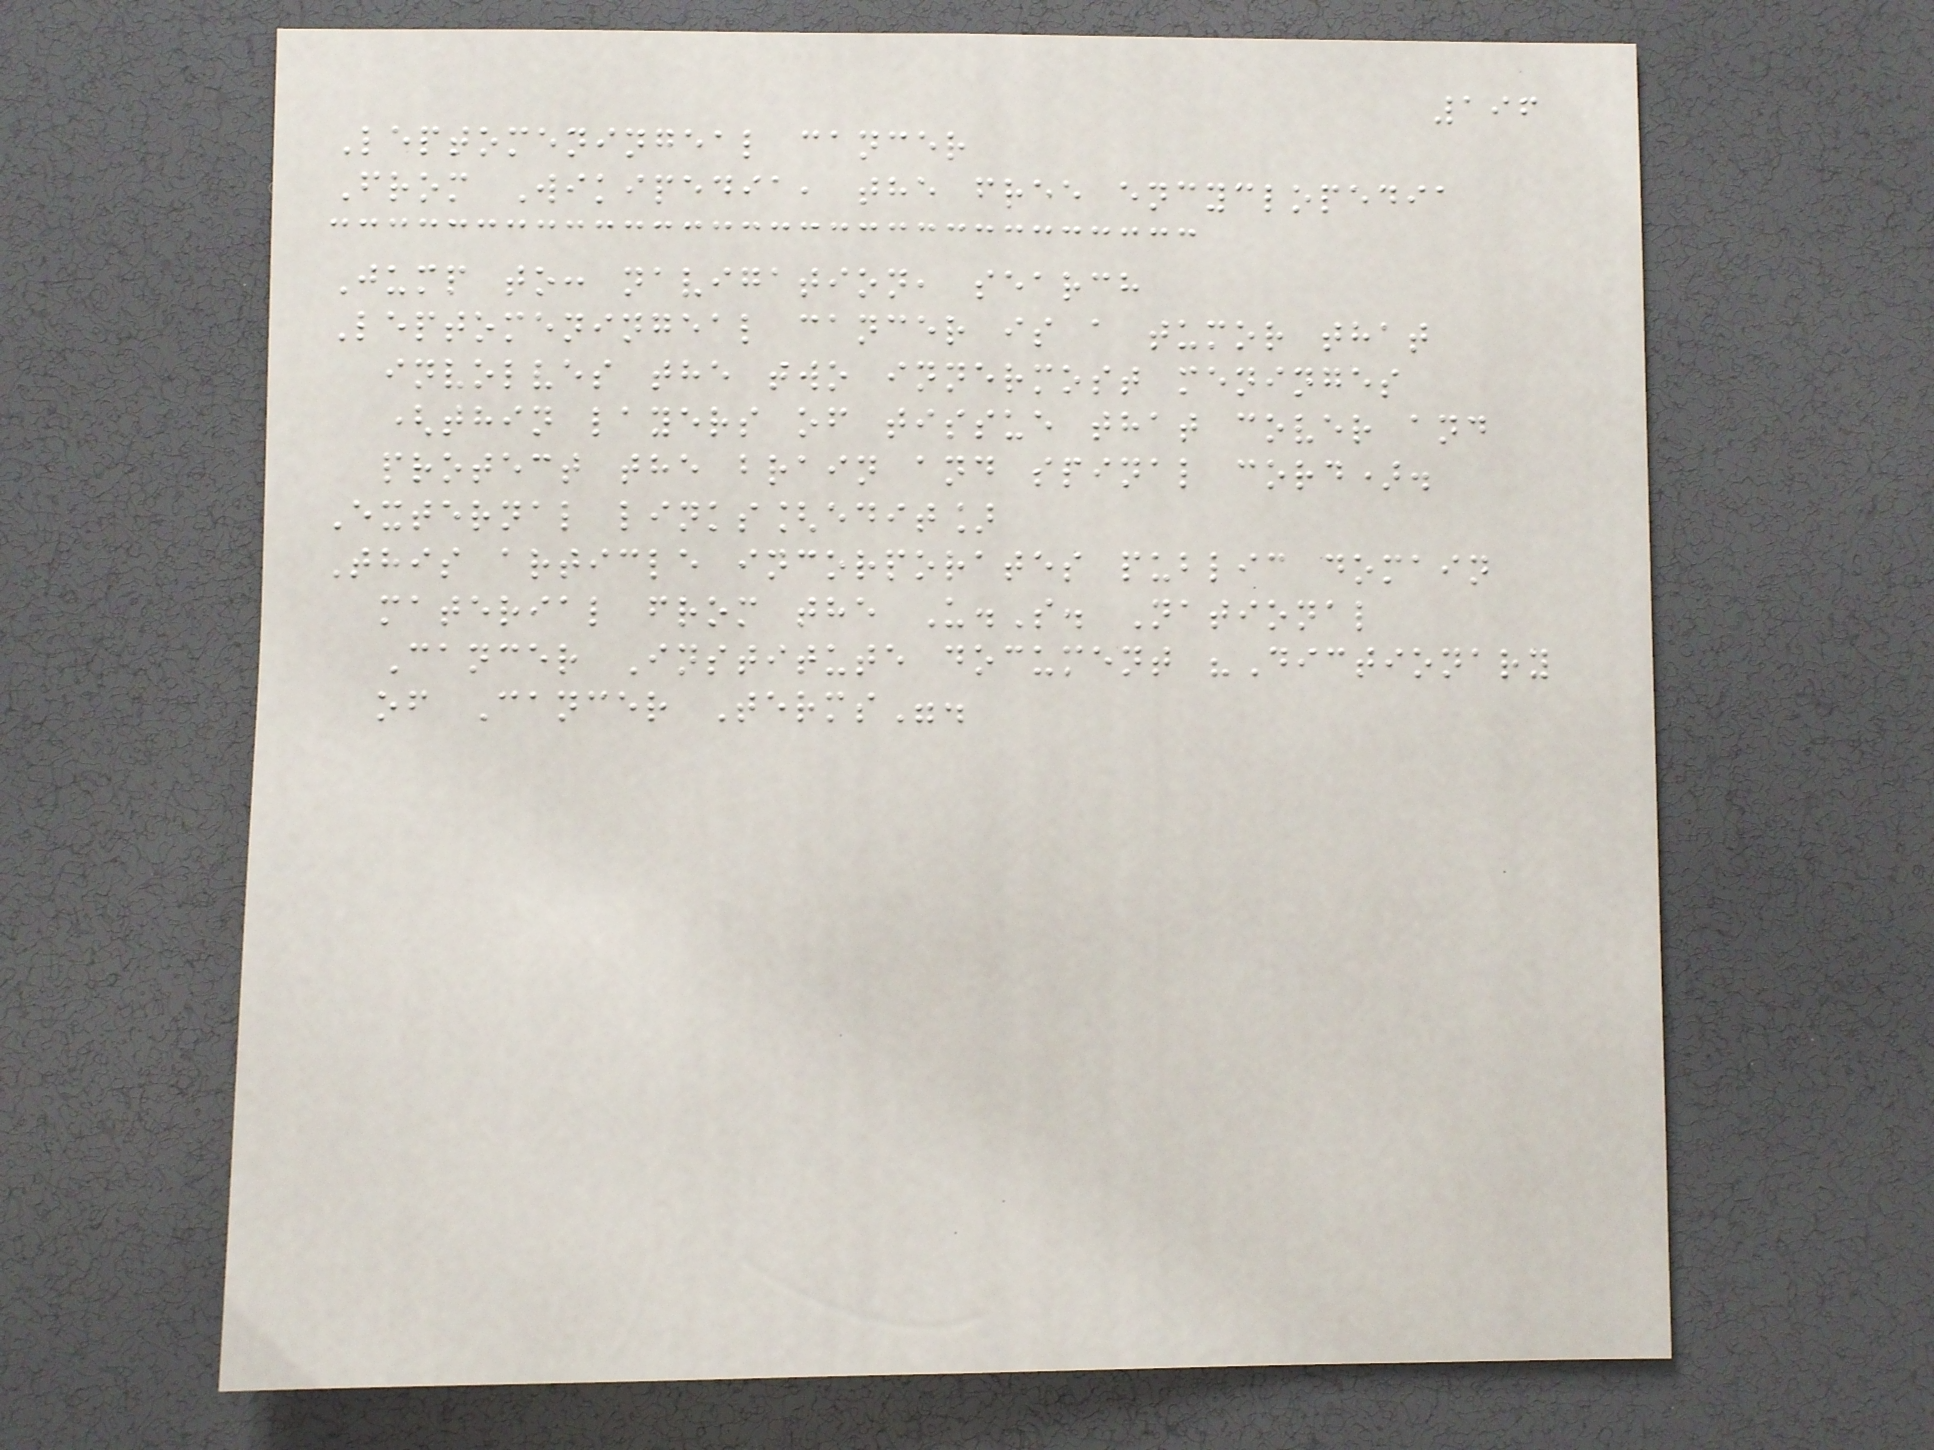196
Leptomeningeal cancer
From Wikipedia, the free encyclopedia
Jump to: navigation, search
Leptomeningeal cancer is a tumor that
involves the two innermost meninges
(thin layers of tissue that cover and
protect the brain and spinal cord).
External links[edit]
This article incorporates public domain
material from the U.S. National
Cancer Institute document "Dictionary
of Cancer Terms".
